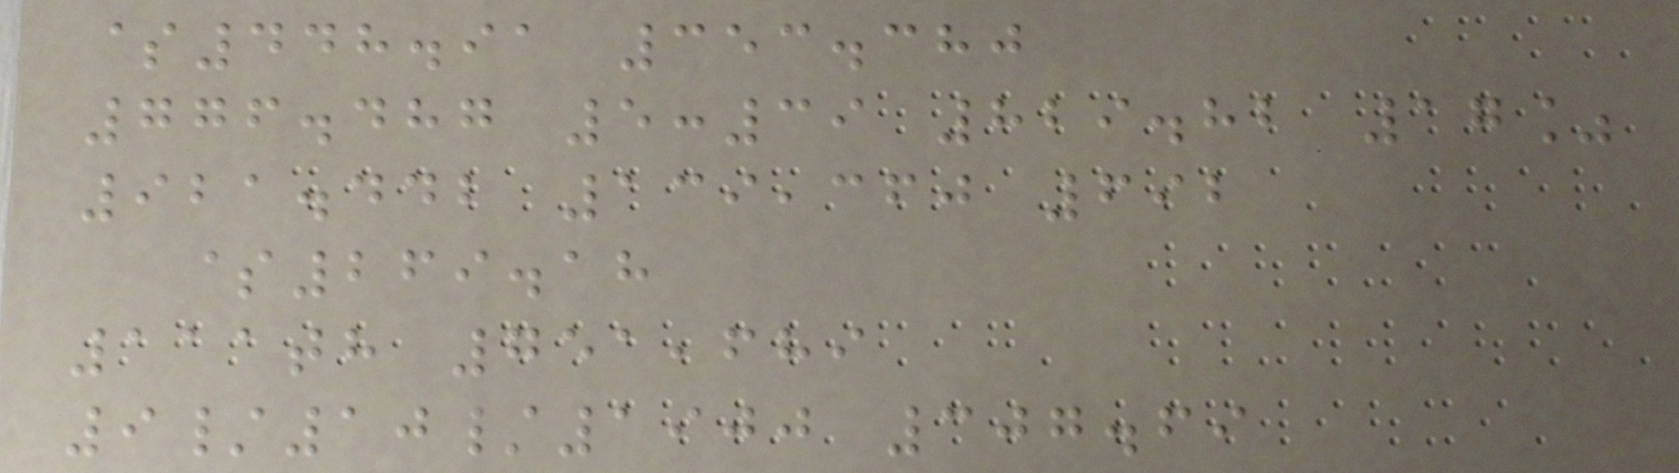$448.91 353.380
776.487 5:39 829.82 17%
921.442 139,360 692
$269.18
111th 751,689
9/10/1900 307.69
